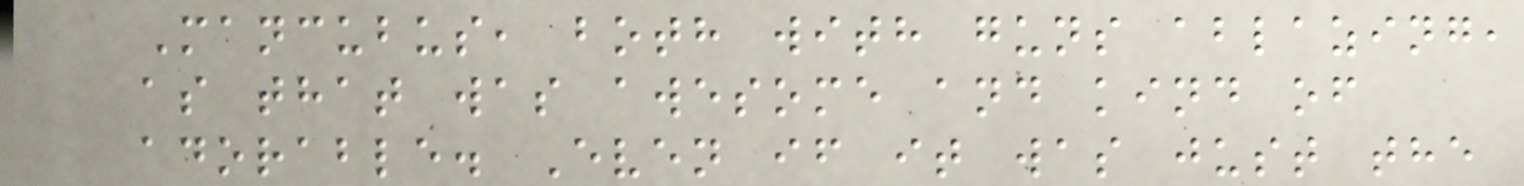Mancubus, both with guns ablazing,
as that was awesome and kind of
adorable. Even if it was just the
